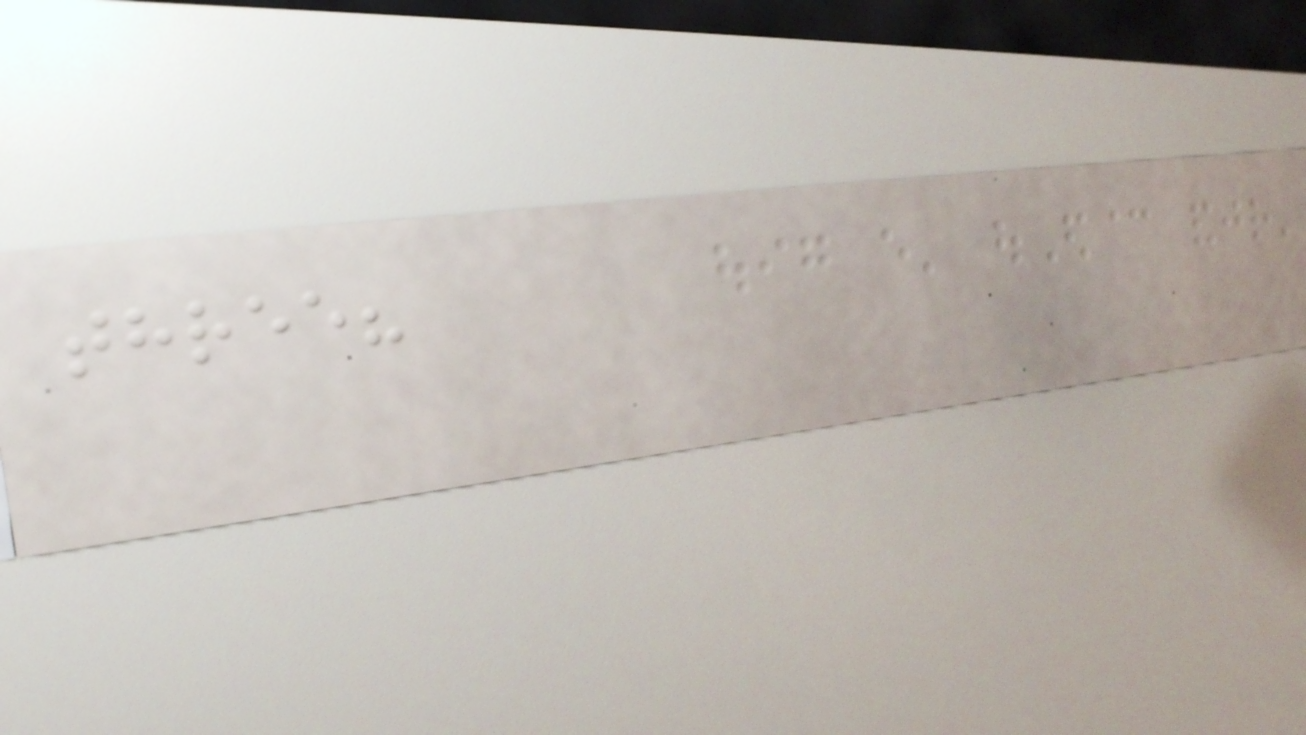three?
